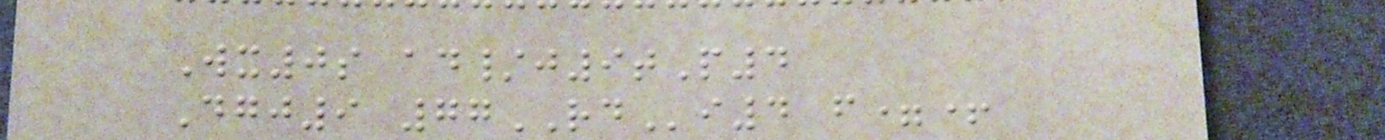Wx0s ad/j9tP4
Dgj9 77RDi4 f=+
